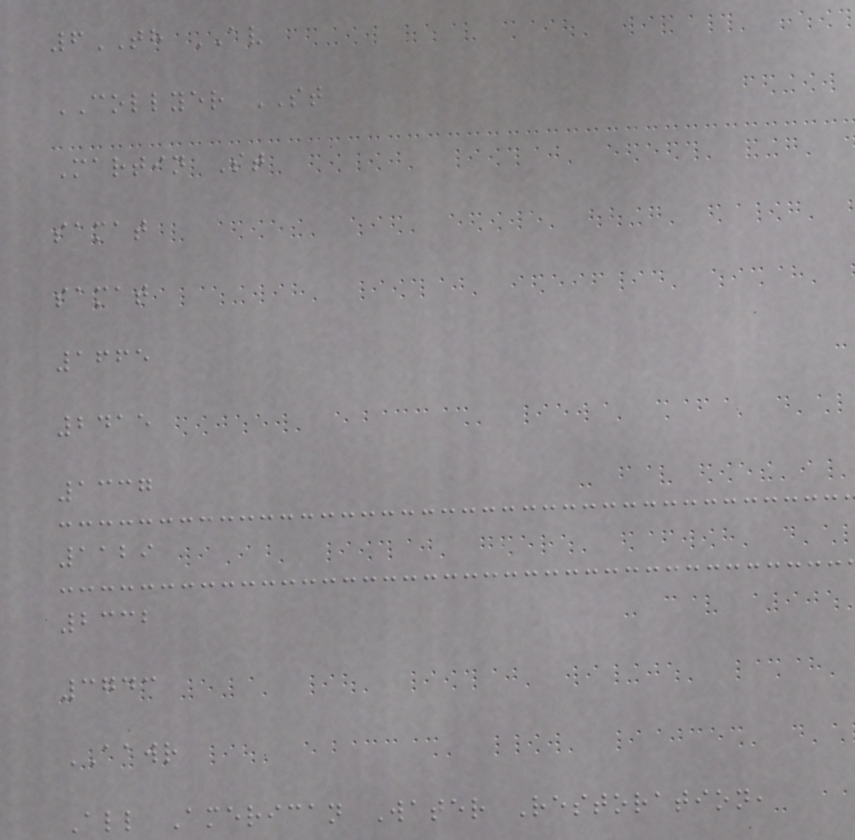6TH AV
COLLYER ST
Martin St
samat
samat
1665
2415
1337
1129
2332
3743
AAWR
All American Water Restoration,
